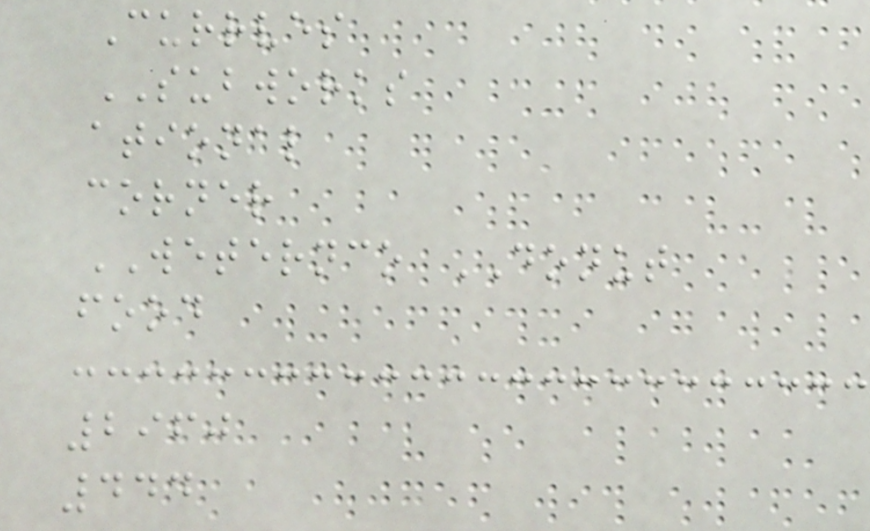Currves
SUBWORKS
ational
corner
WETERNCO DONUT
food
2960
444
